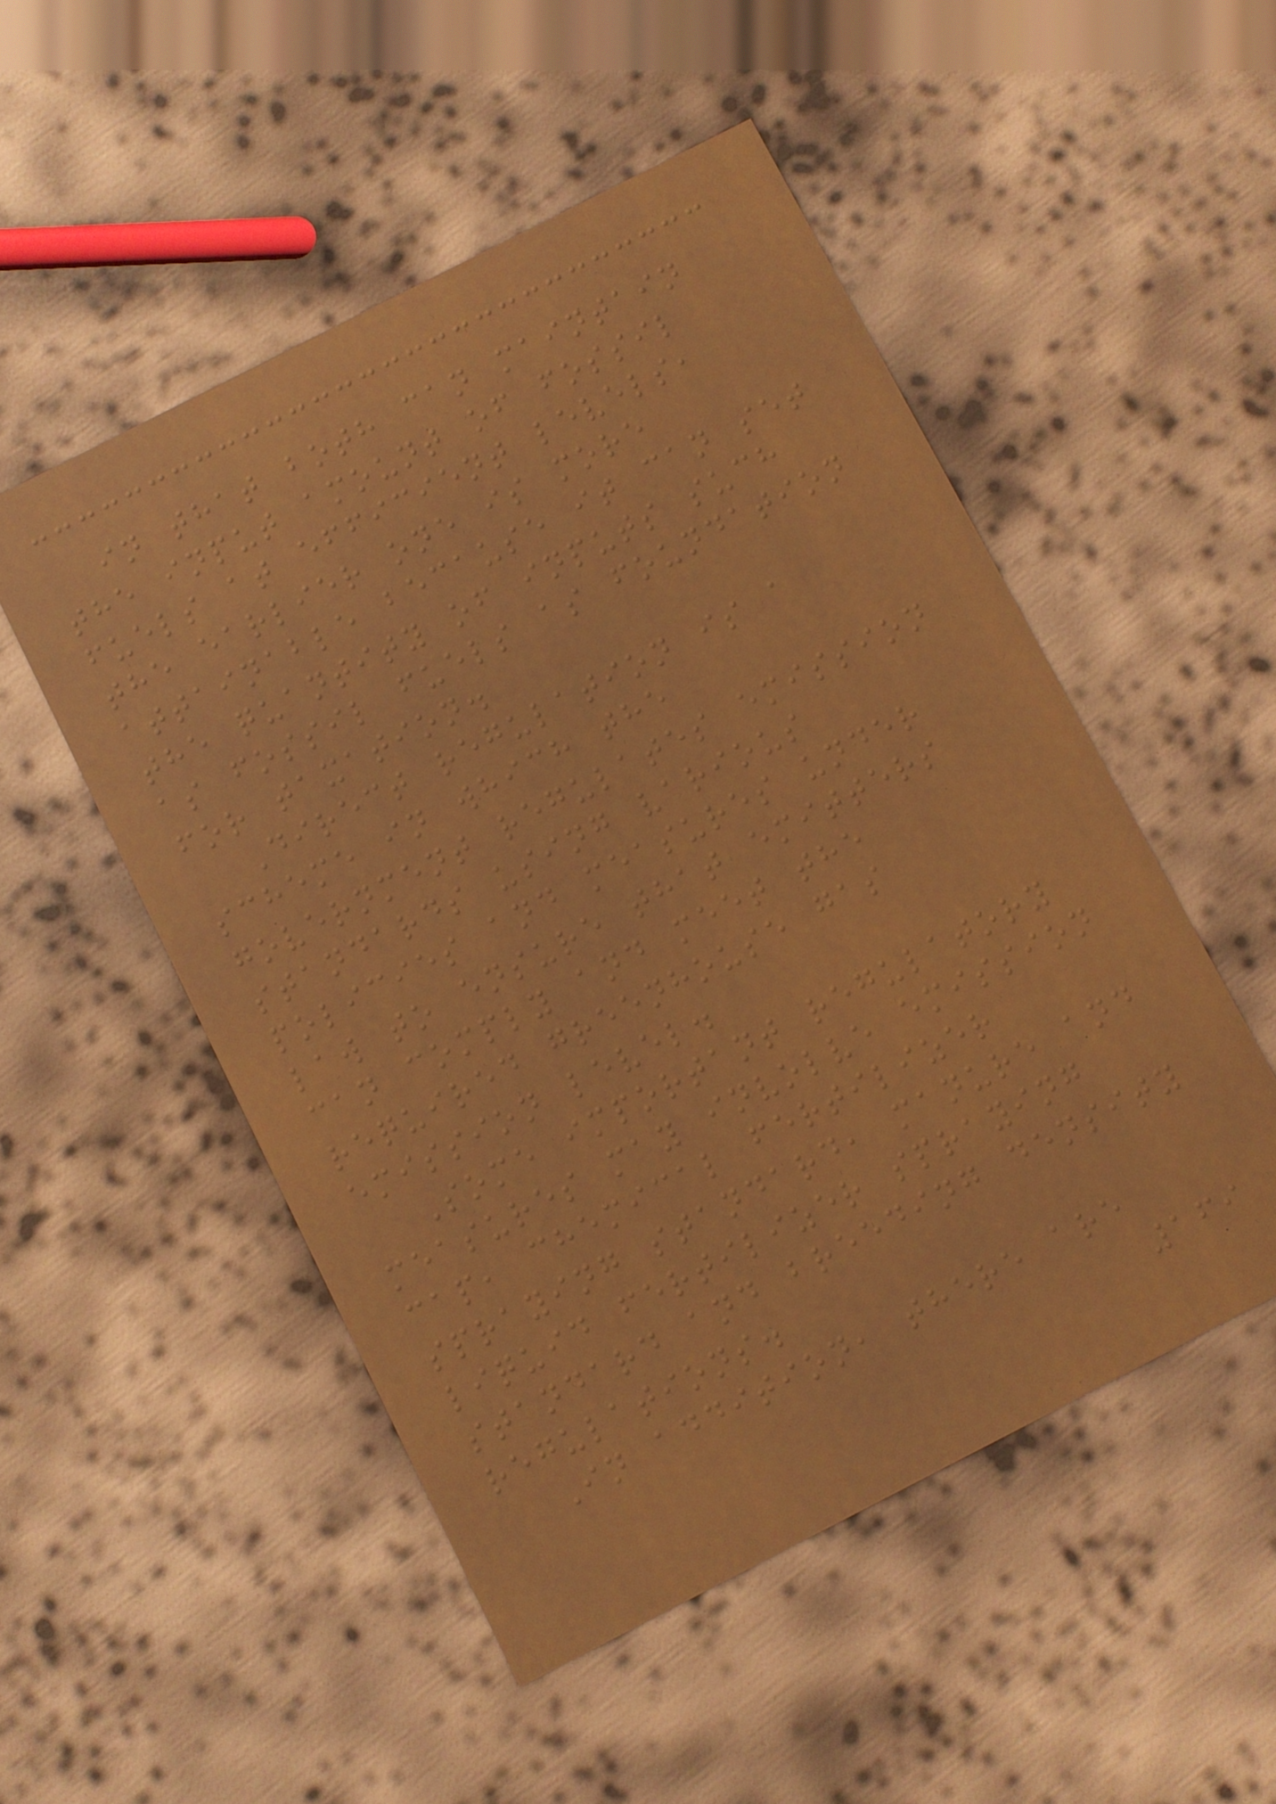in that both can maintain
the input amount of fossil
fuels at efficient levels,
the earlier one is more
attainable because it can set
the quantity of inputs such
as fossil fuels as foundation
for taxation.
Direct regulation is a
scheme in which the
government regulates emission
standards using various
policies and measures under
law to ensure that emitters
can comply and meet the
required greenhouse gas
emission level.
Some important regulatory
measures may involve emission
cap, chemical fertilizer
spraying standard, manure and
liquid fertilizer spraying
standard and breeding density
regulations.
In addition, there are
169
